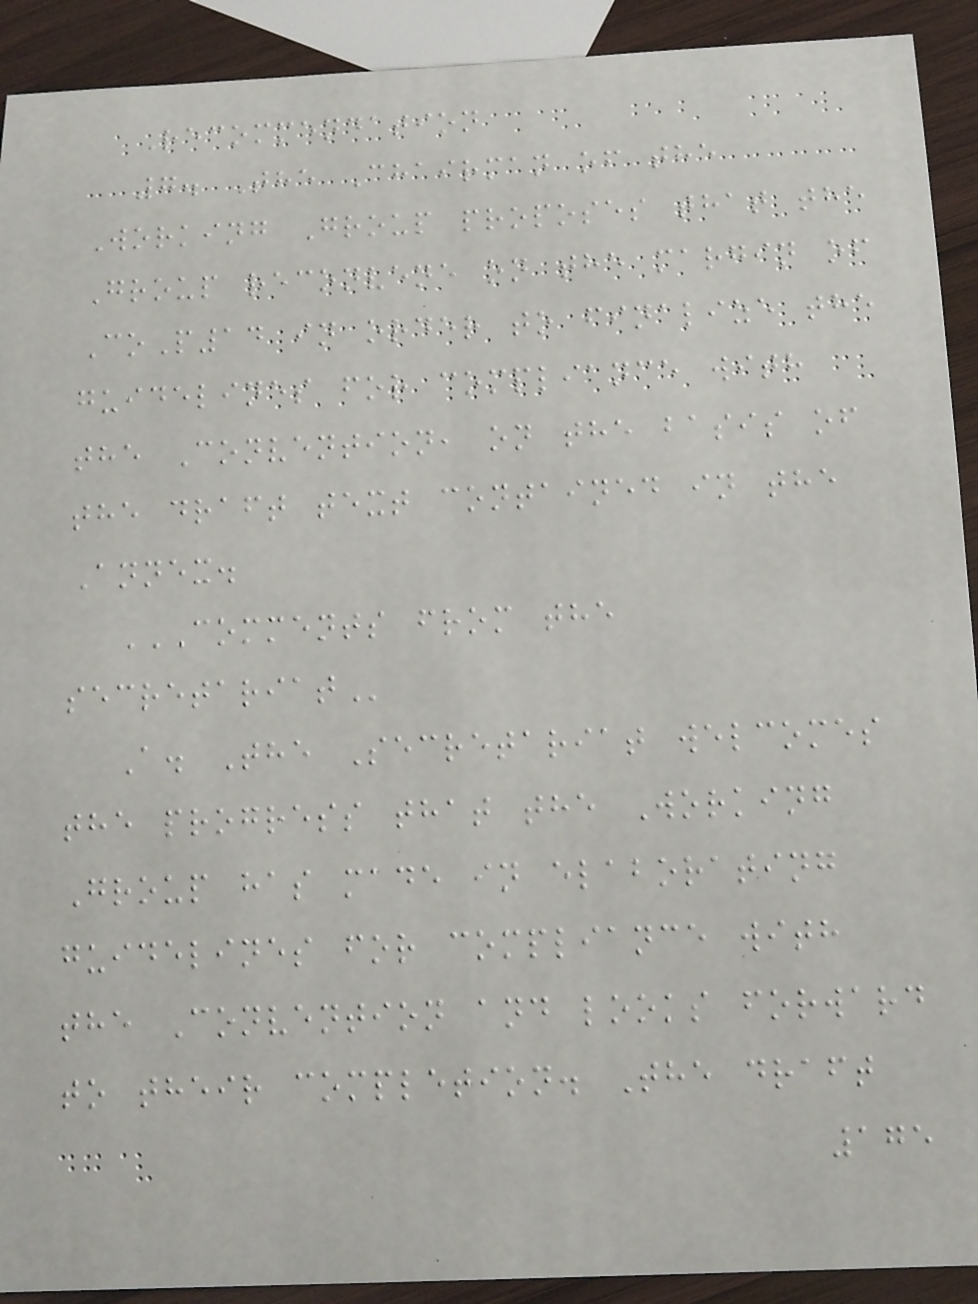Recommendation
7. The Chairman of the
Working Group proposes that the
Group reconvene on the margin of
CoP14 in order to finalize the
guidelines for compliance with
the Convention, on the basis of
the draft text contained in the
Annex.
COMMENTS FROM THE
SECRETARIAT
A. The Secretariat welcomes
the progress that the Working
Group has made in elaborating
guidelines for compliance with
the Convention and looks forward
to their completion. The draft
175
